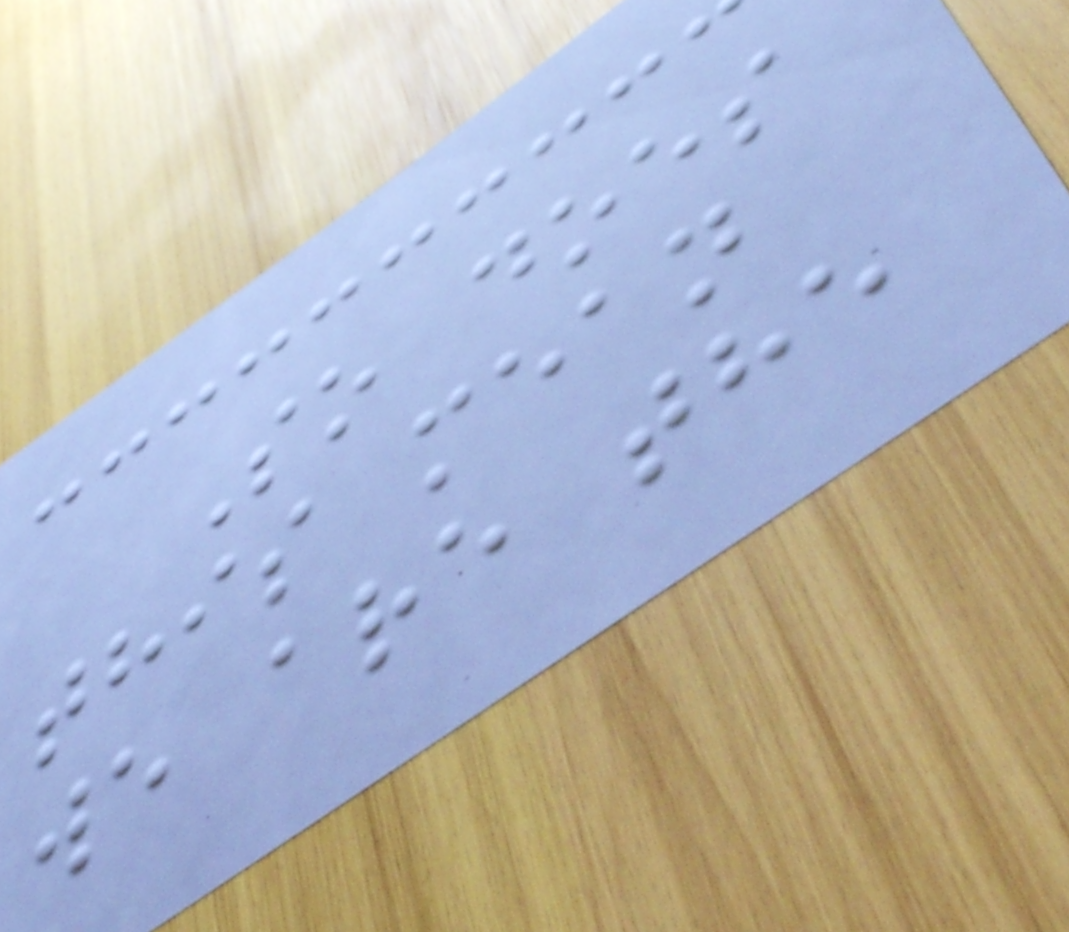So does
this mean
we are the
